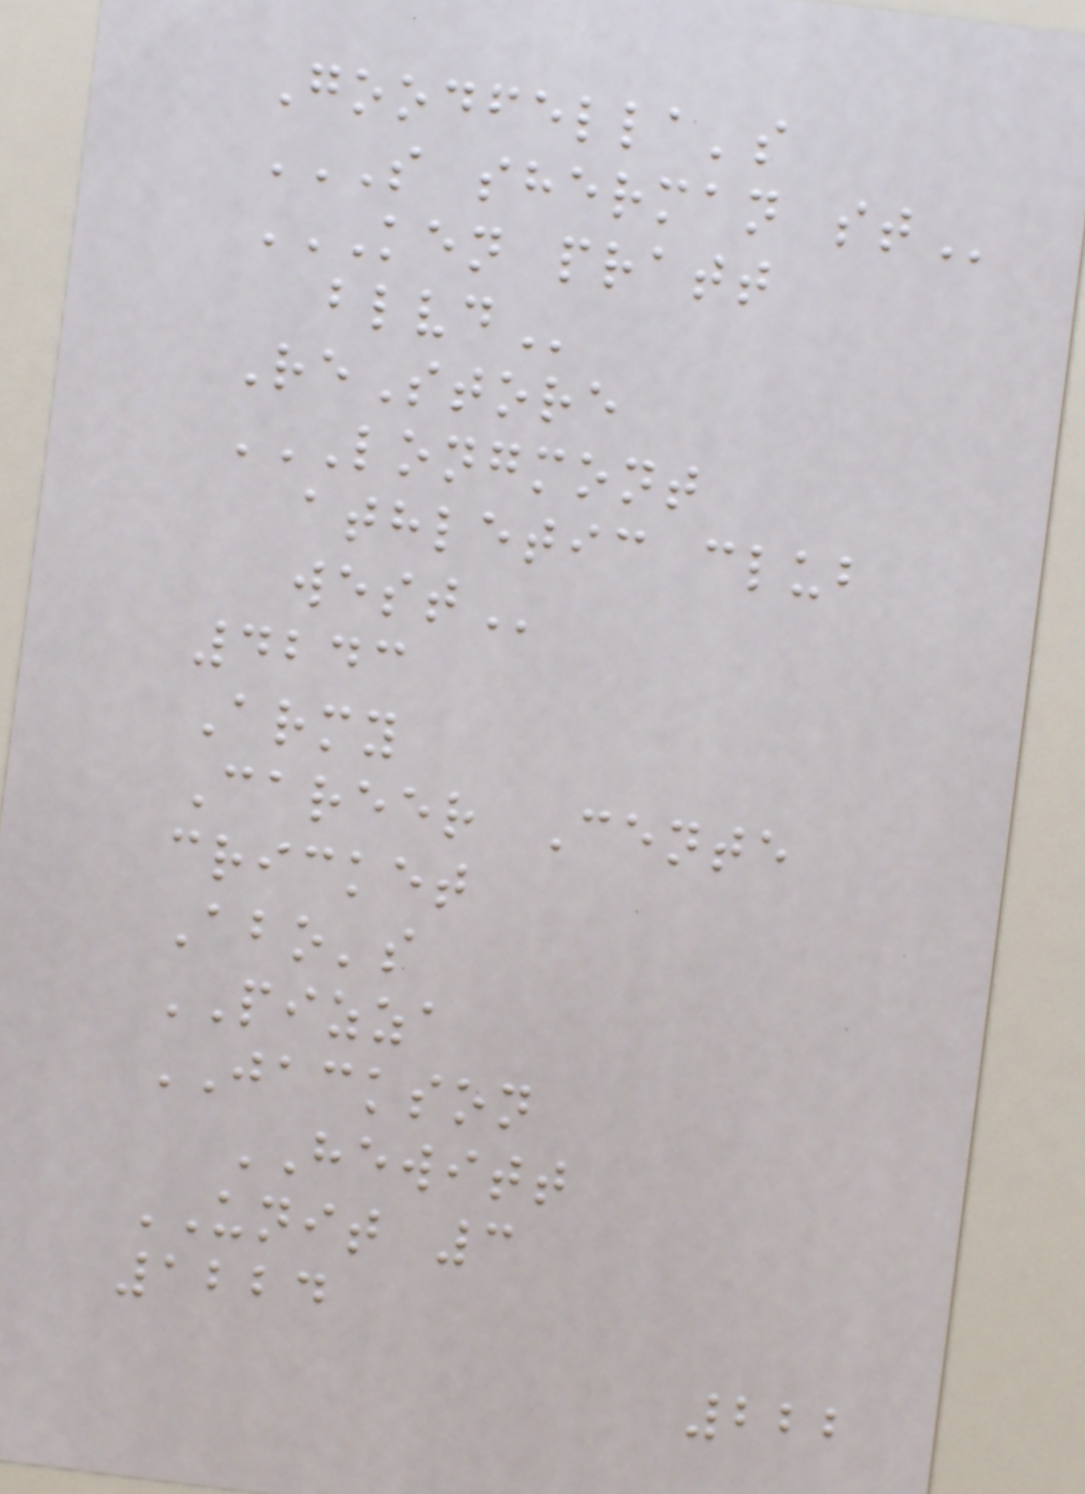Goodfella's
S SHERMAN ST
KEN PRATT
BLVD
ReStore
LONGMONT
ATHLETIC CLUB
WEST
4243
Army
Career Cente
cricket
Abo's
PIZZA
JACKSON
HEWITT
UNIT 3
1224
222
